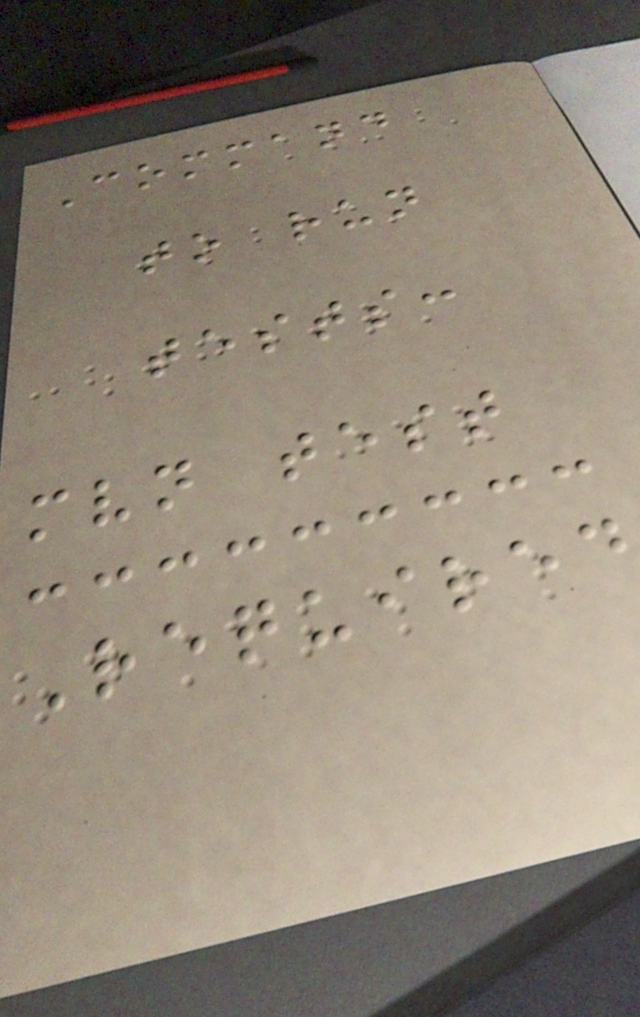Command
to run
tests:
mvn test
Required
